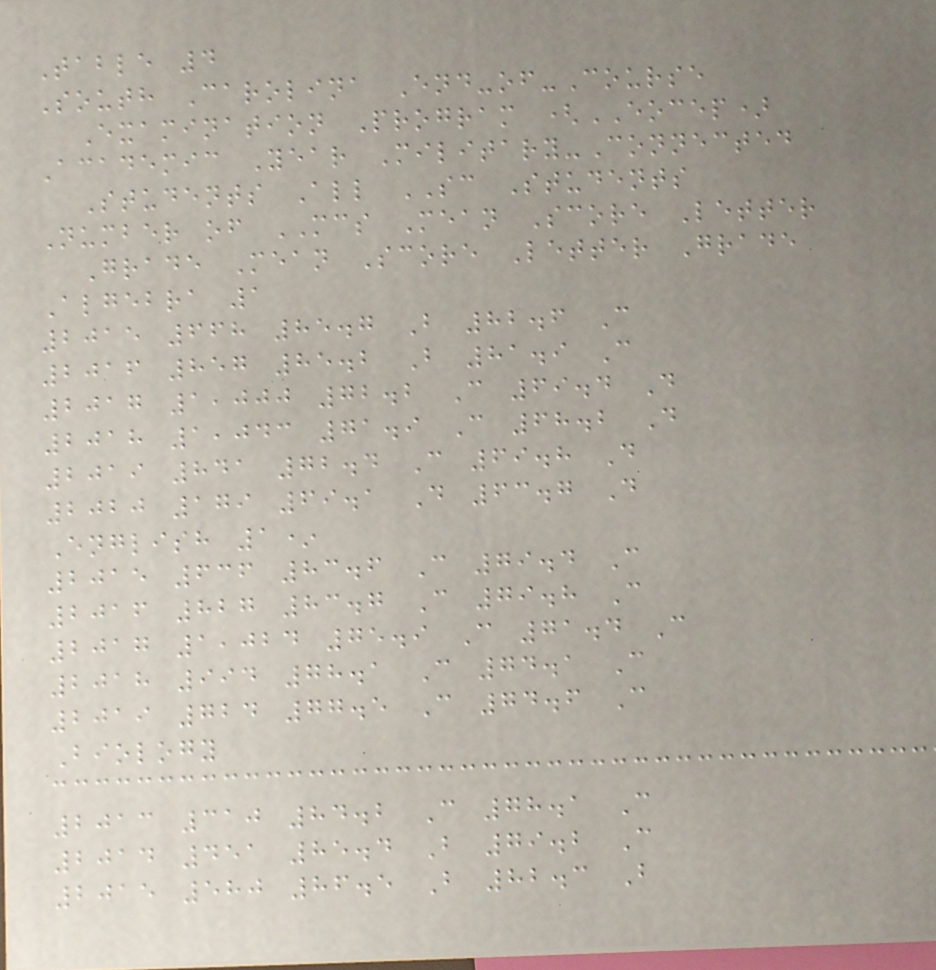Table 4
South Carolina End-of-Course
Examination Program (EOCEP)
Academic Year Military-Connected
Students All SC Students
Number of MCS Mean Score Letter
Grade Mean Score Letter Grade
Algebra 1
2015 668 85.7 B 82.6 C
2016 857 85.2 B 81.9 C
2017 1,000 72.2 C 69.4 D
2018 1,043 71.9 C 68.2 D
2019 841 72.4 C 69.8 D
2020 179 69.1 D 63.7 D
English 1*
2015 636 83.6 C 79.4 C
2016 827 83.7 C 79.8 C
2017 1,024 75.9 C 71.4 C
2018 994 78.1 C 74.1 C
2019 724 77.5 C 74.6 C
Biology
2013 310 84.2 C 78.1 C
2014 451 85.4 B 79.2 C
2015 580 86.5 B 82.3 B
